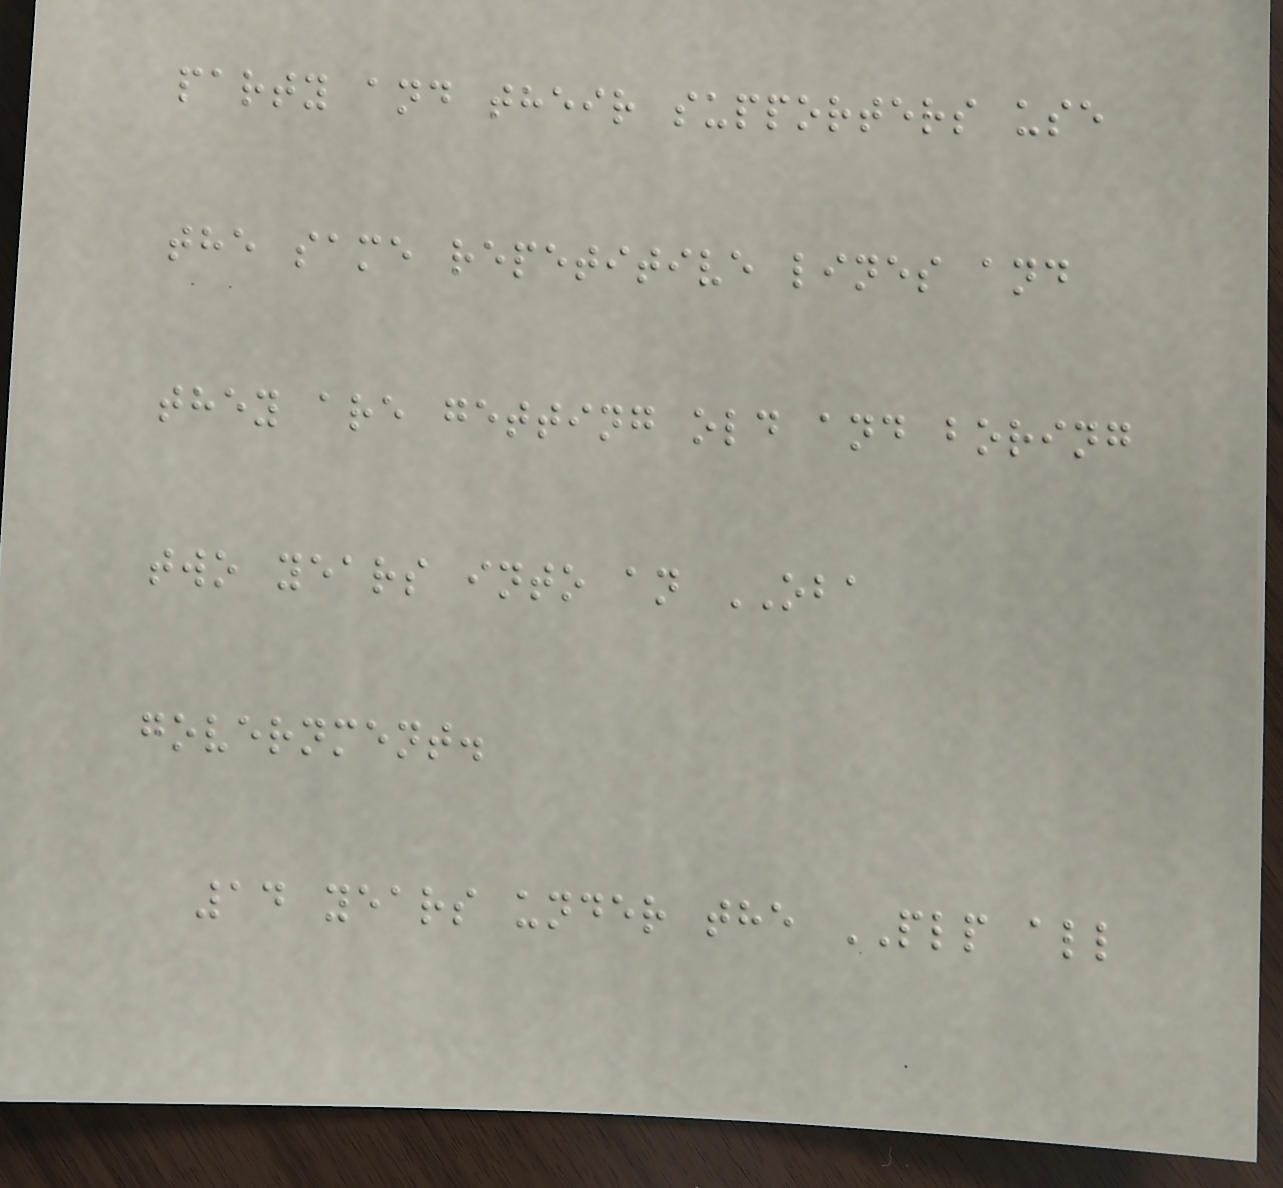party and their supporters use
the same repetitive lines and
they are getting old and boring
two years into an OBA
government.
14 years under the PLP all
